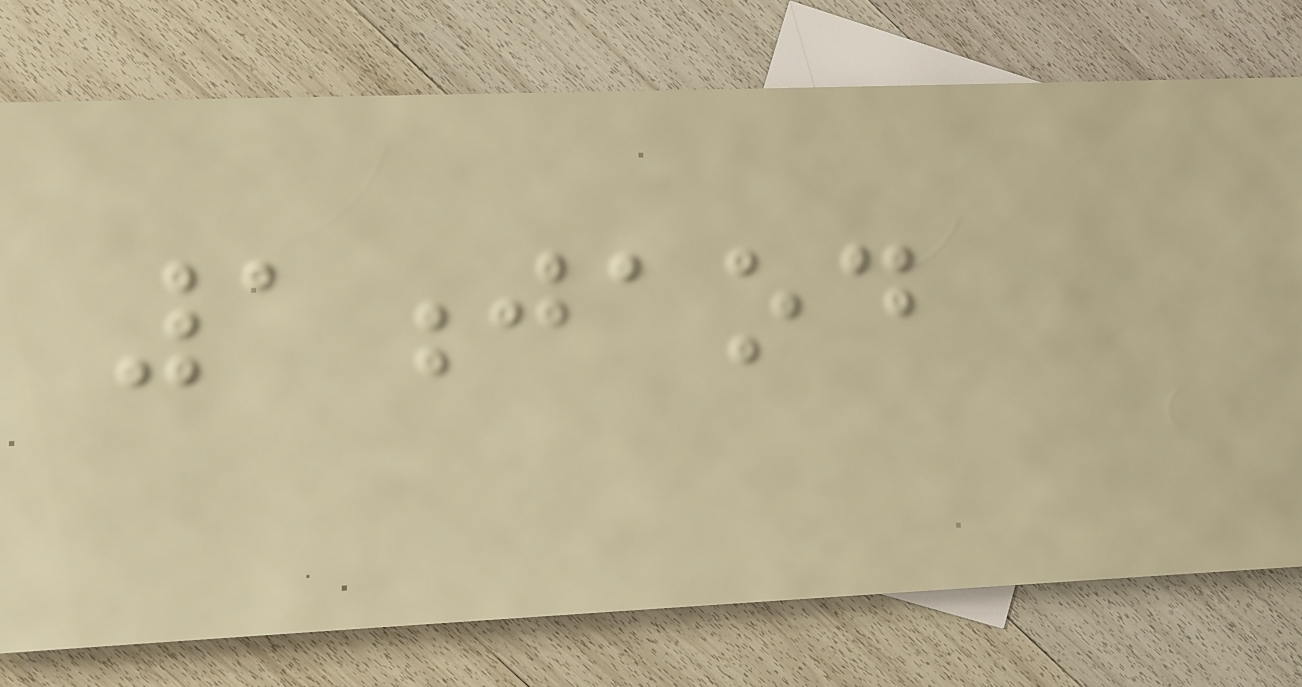1jaod
